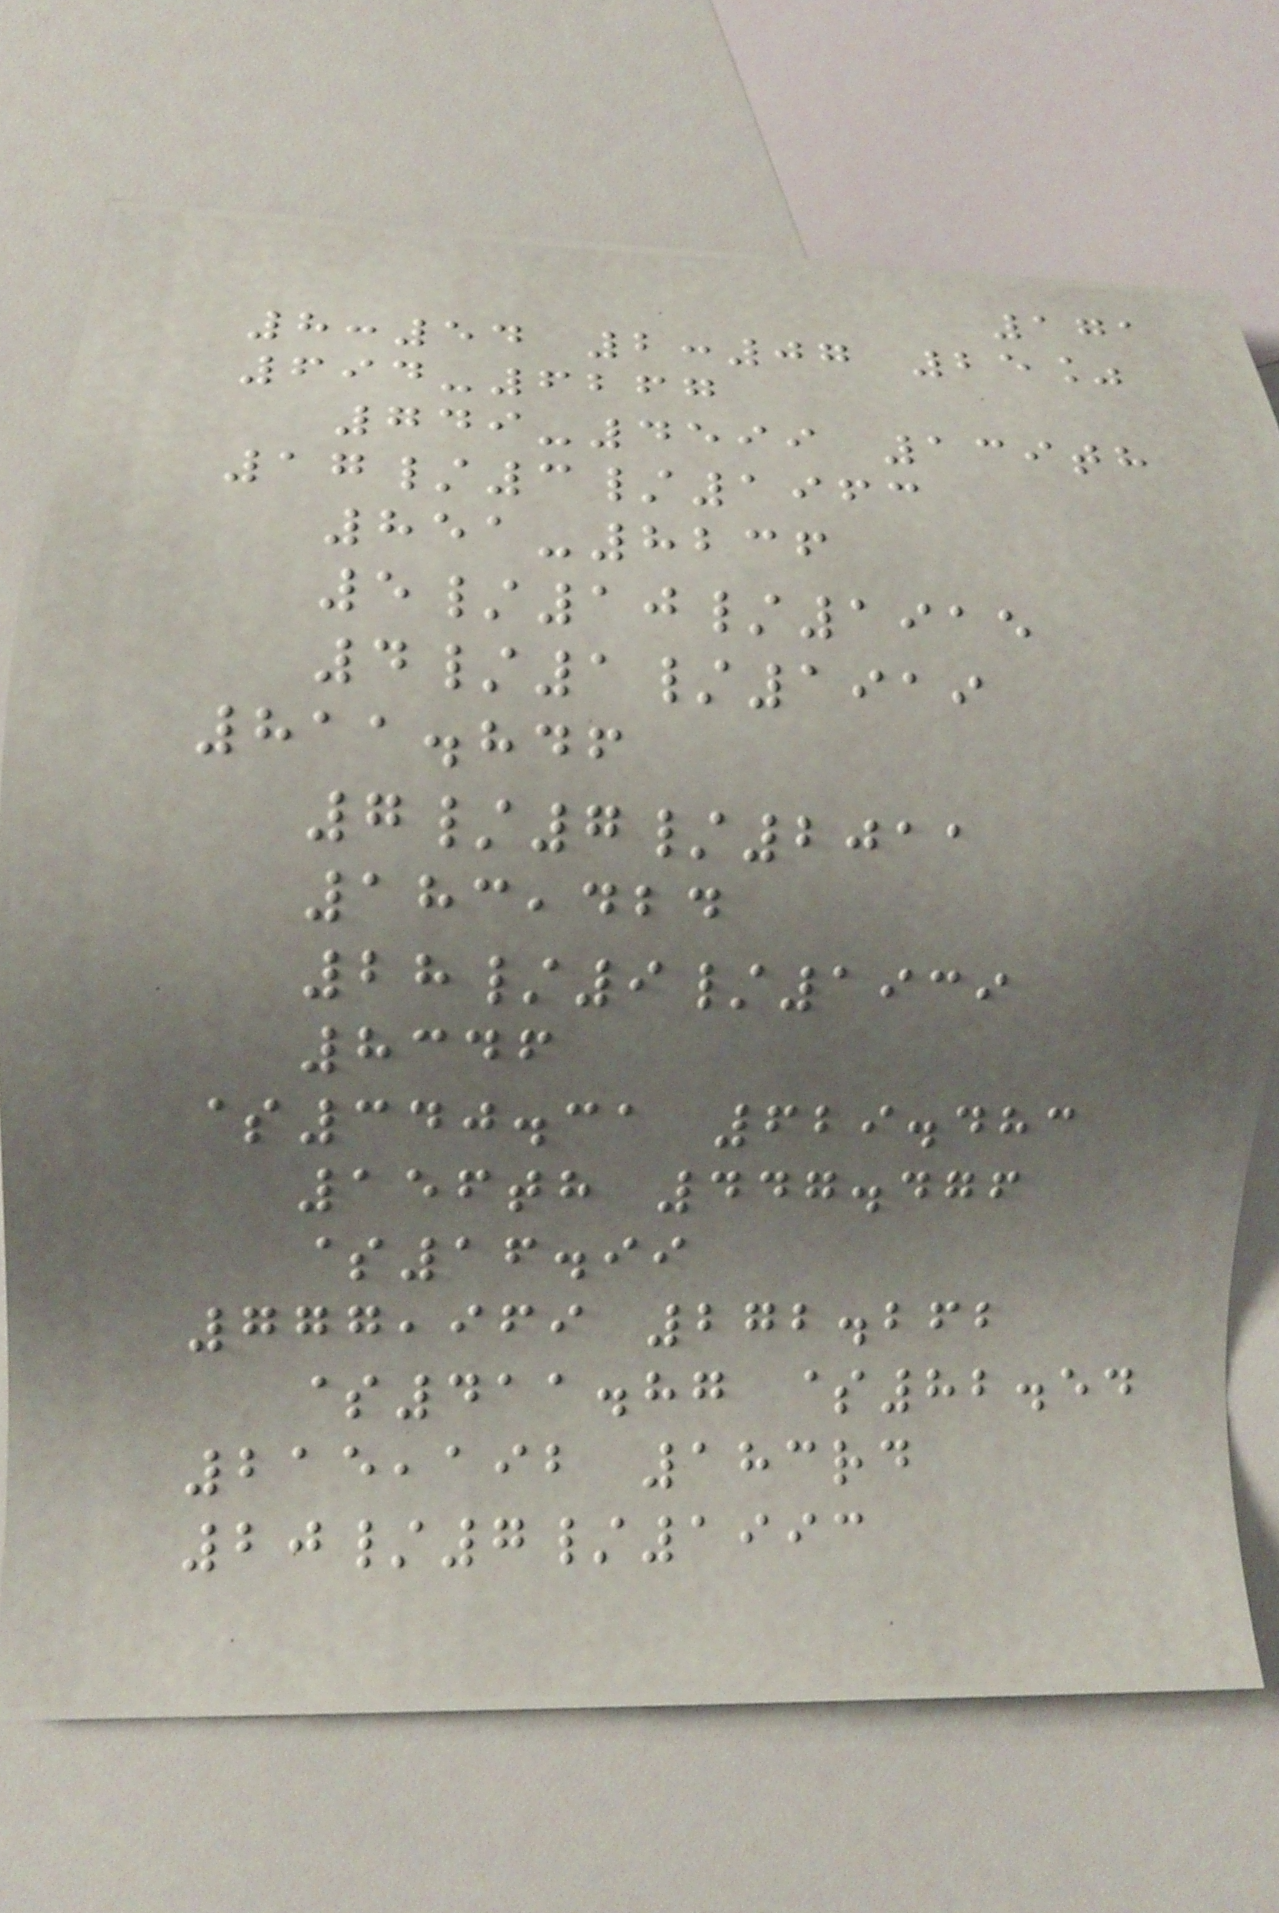171
8:54 2:07 25%
694-6267
749-4599 139th
17/3/1963
851-8236
5/10/1915
4/1/1919
811.846
7/7/2011
183,424
28/9/1939
8346
$340.31 629.483
156th 447.476
$16.99
777,969 272.262
$411.87 $82.54
215,192 183rd
20/7/1993
